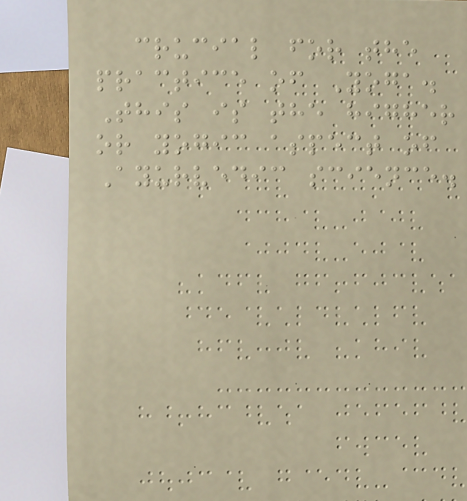crucial for the
practice of Yoga.
This is the higher
or yogic aspect of
Ayurvedic science.
